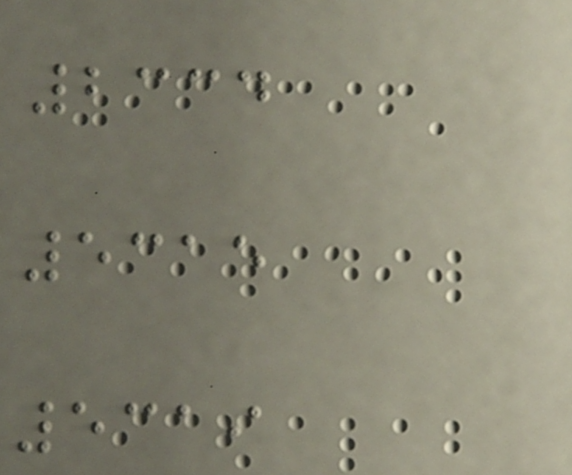2334
5315
5319
